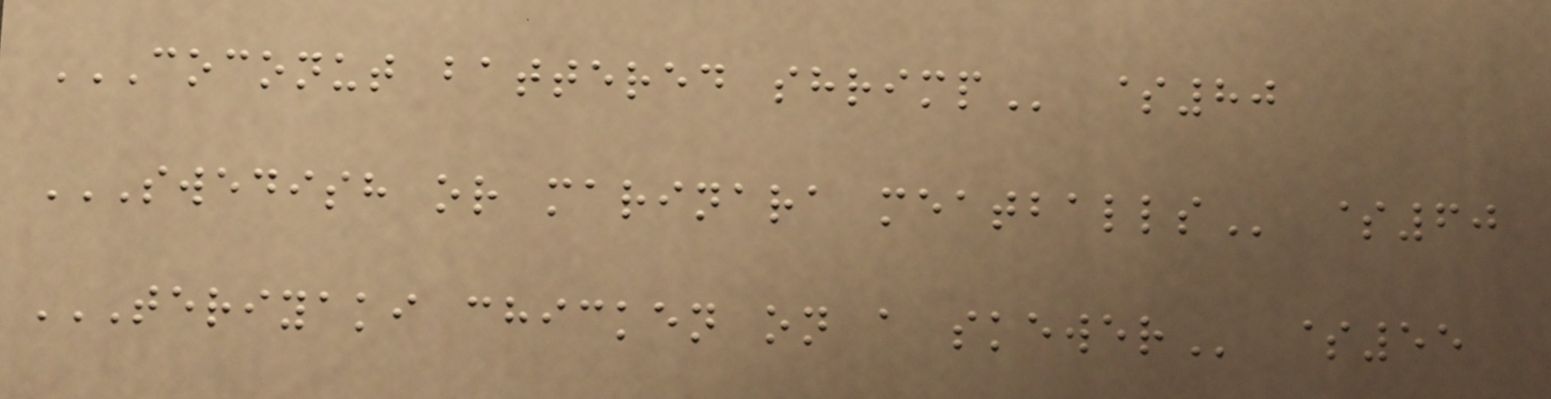COCONUT BATTERED SHRIMP $80
SWEDISH OR MARINARA MEATBALLS $60
TERIYAKI CHICKEN ON A SKEWER $55
